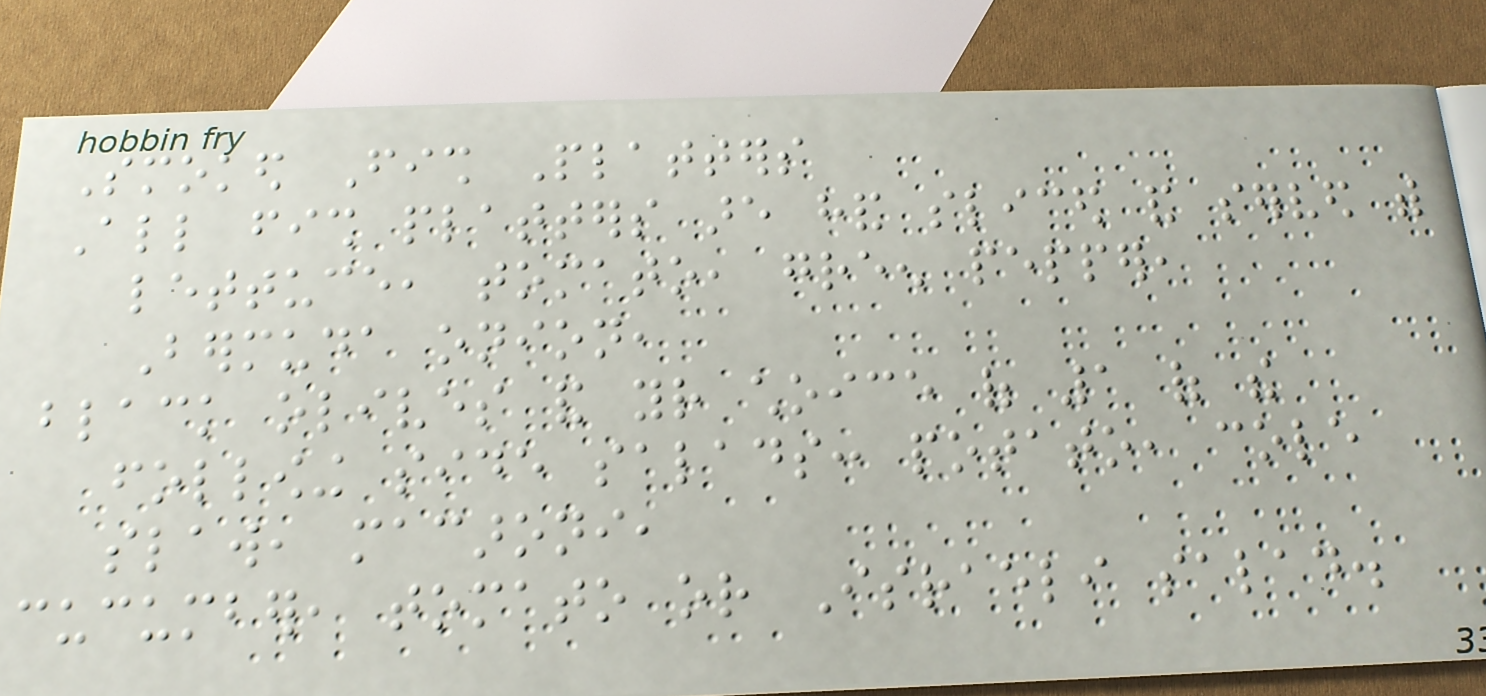Smoked Fish Platters
All fish platters are hand sliced and served with
lettuce, tomato, green pepper,
Bermuda onion,
black olives and your choice of 1 of the
following side salads: potato, cole
slaw, macaroni,
cucumber, tomato or Israeli salad.
